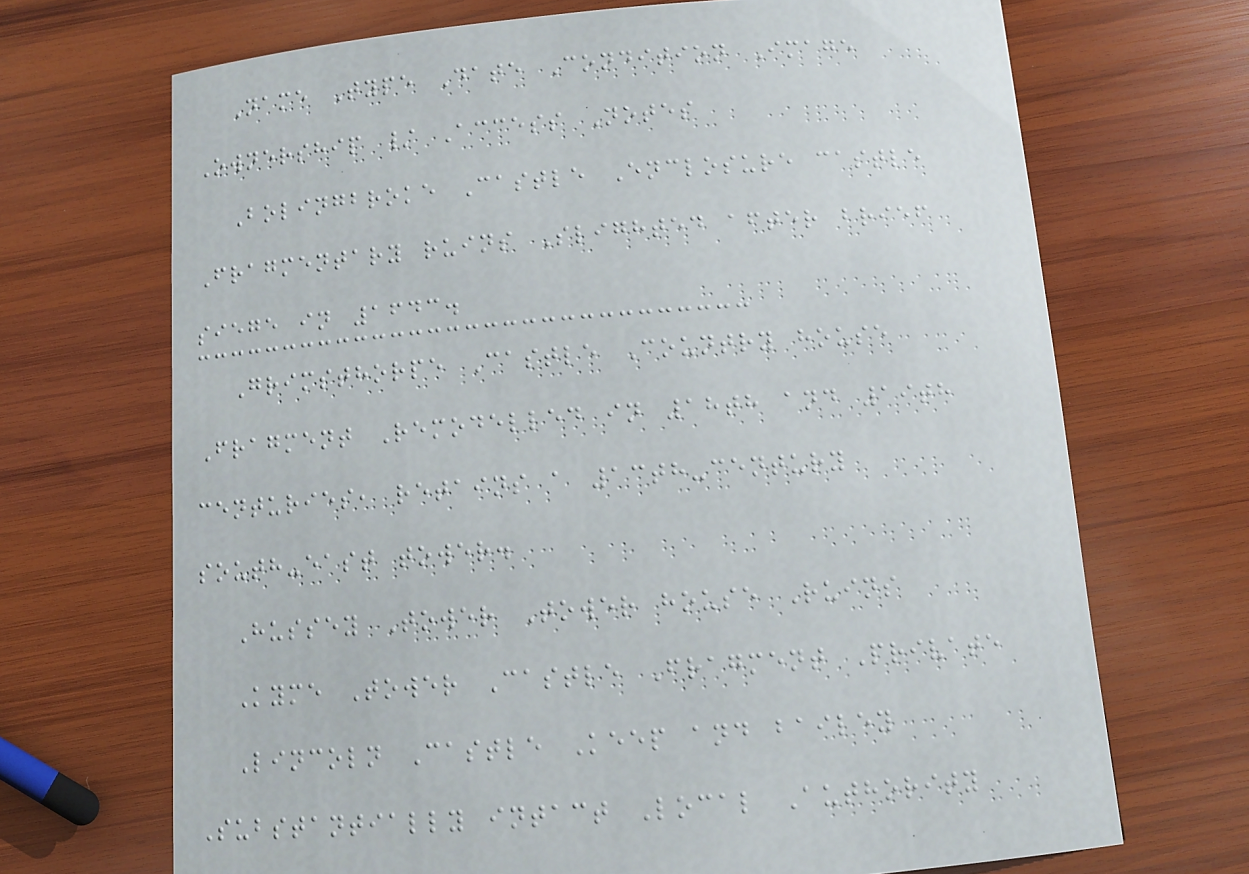Name Type Date Condition Image
Ownership / Access Notes
Bolingbroke Castle Enclosure castle
Fragmentary ruins Slighted after brief
siege in 1643.
Grimsthorpe Castle Country house
Fragment Remodelled in 18th and 19th
centuries, retains a 13th-century
south-east tower.
Hussey Tower Tower house Ruins
Kyme Tower Castle Fragment Private
Lincoln Castle Keep and bailey
Substantially intact Local Authority
